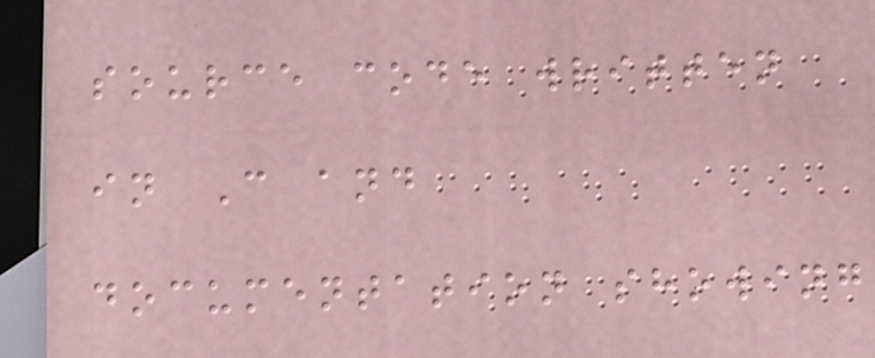source code written
in C and
documentation showing
